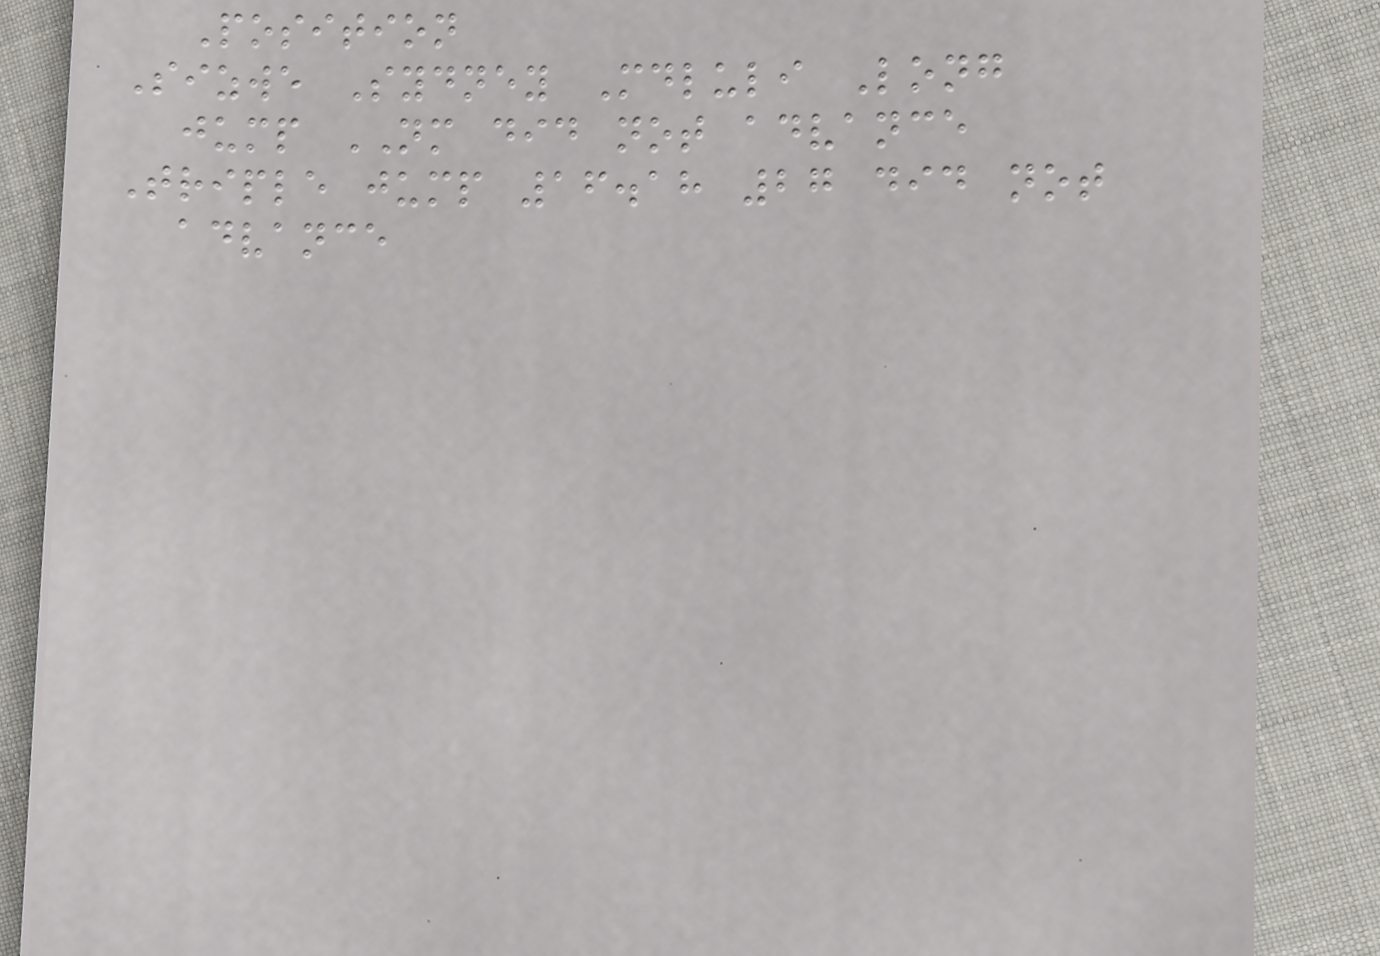Position
Sizwe Sydney Mdluli Long
jump NM did not advance
Triple jump 16.18 27 did not
advance
